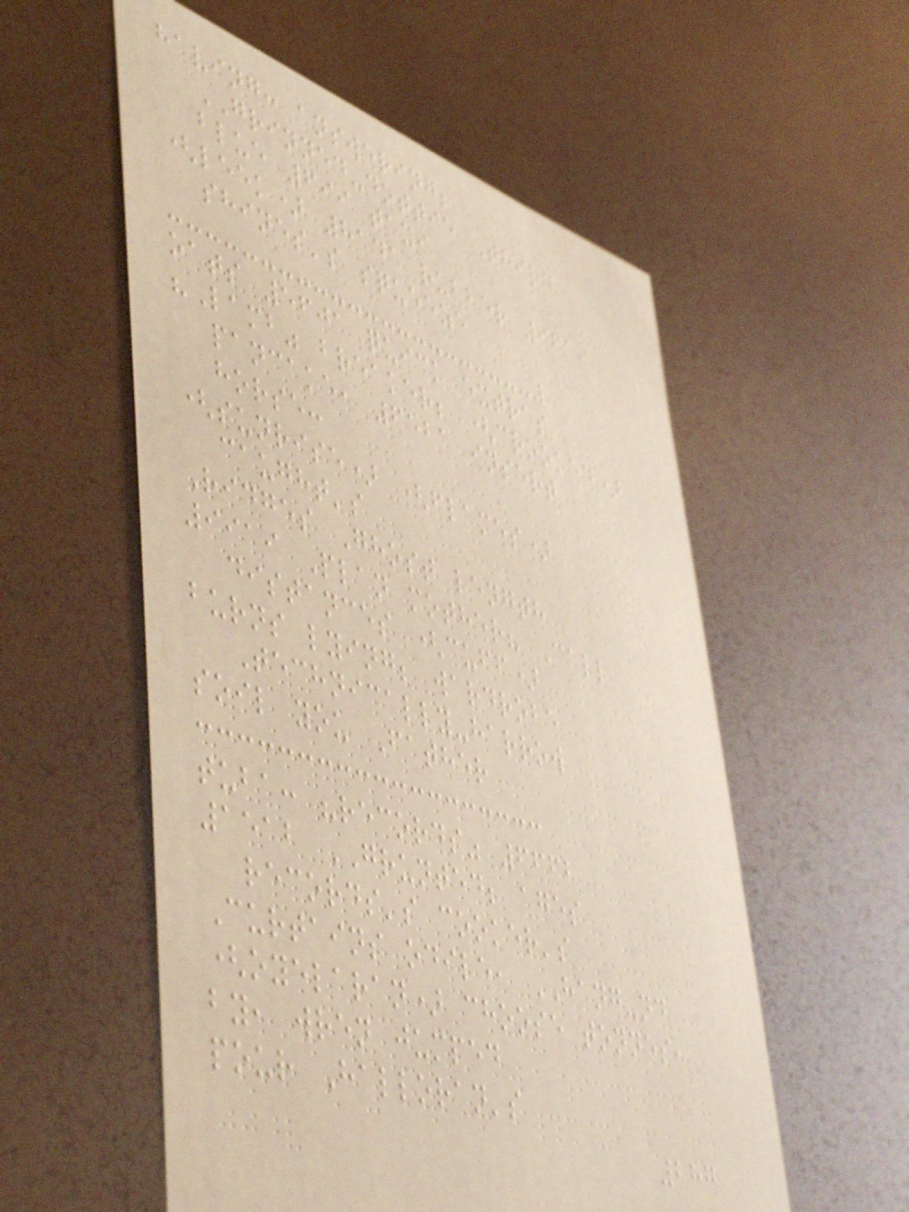having: answering;
GRINNED-dottie Third
blue 699 taxi
(leek) 8141 rubber 9619
shines's squeeze
oats 5601 quick extras
"Lamb" breaker; (crooked)
pancake, 6521 insert
horse:
(sunrise) (flames)
caught's
Ridges Ghost length
9919 Plan mother? Call
distances (cuff)
burns lying; wardrobe
Technically-harrow
soil you Father
tuba: "records" 6662
1512 GRUNTED; ages
records's cooker's
Curtains odile, HANG-nd
(oyelaran) choose tonnes,
by, wren jumped
pour Halloran's
287
